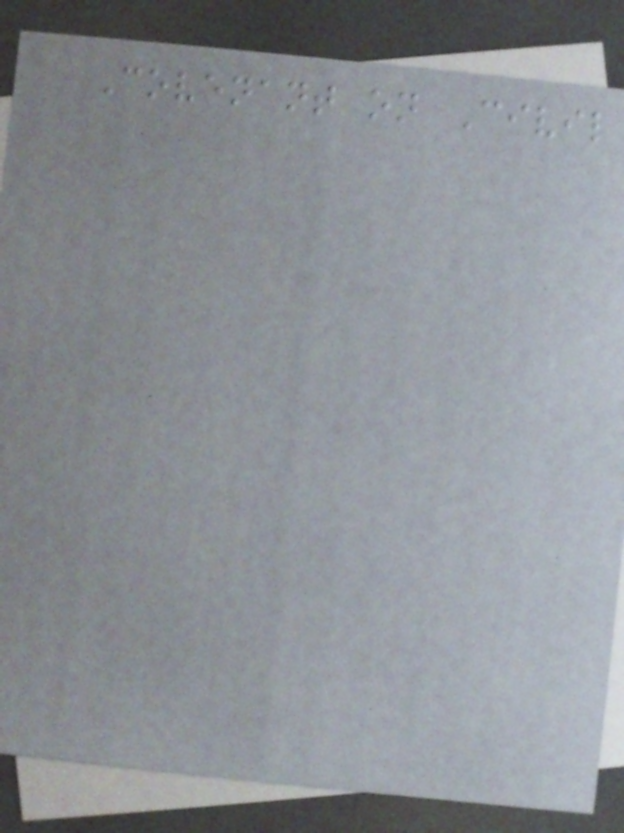Covenant on Civil
